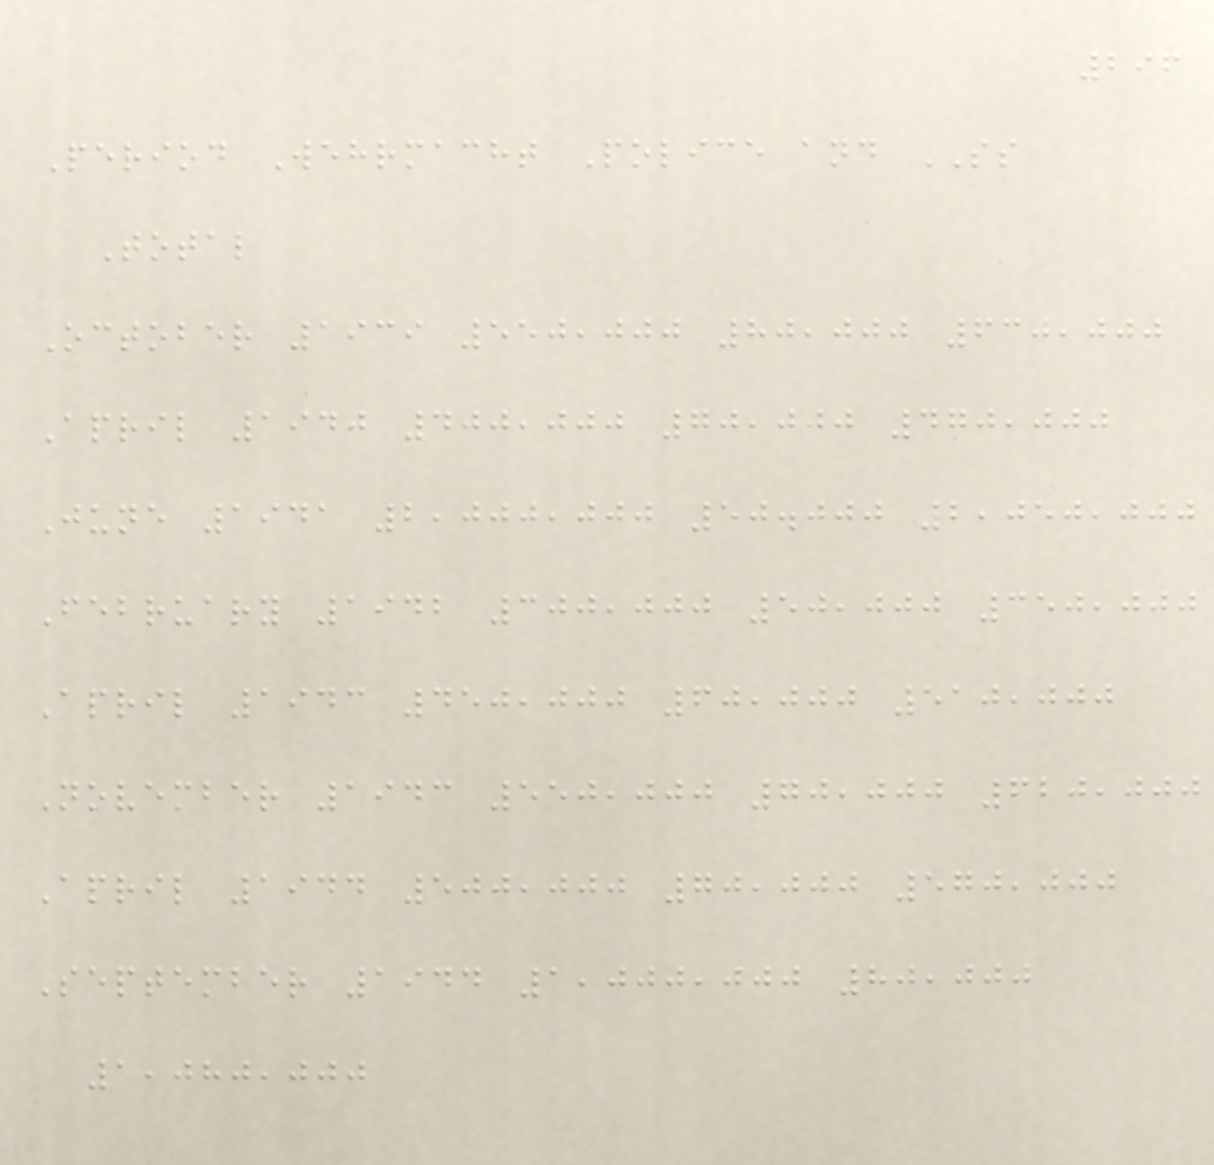296
Period Wehrmacht Police and SS
Total
October 1939 550,000 80,000 630,000
April 1940 400,000 70,000 470,000
June 1941 2,000,000 50.000 2,050,000
February 1942 300,000 50,000 350,000
April 1943 450,000 60,000 510,000
November 1943 550,000 70,000 620,000
April 1944 500,000 70,000 570,000
September 1944 1,000,000 80,000
1,080,000
